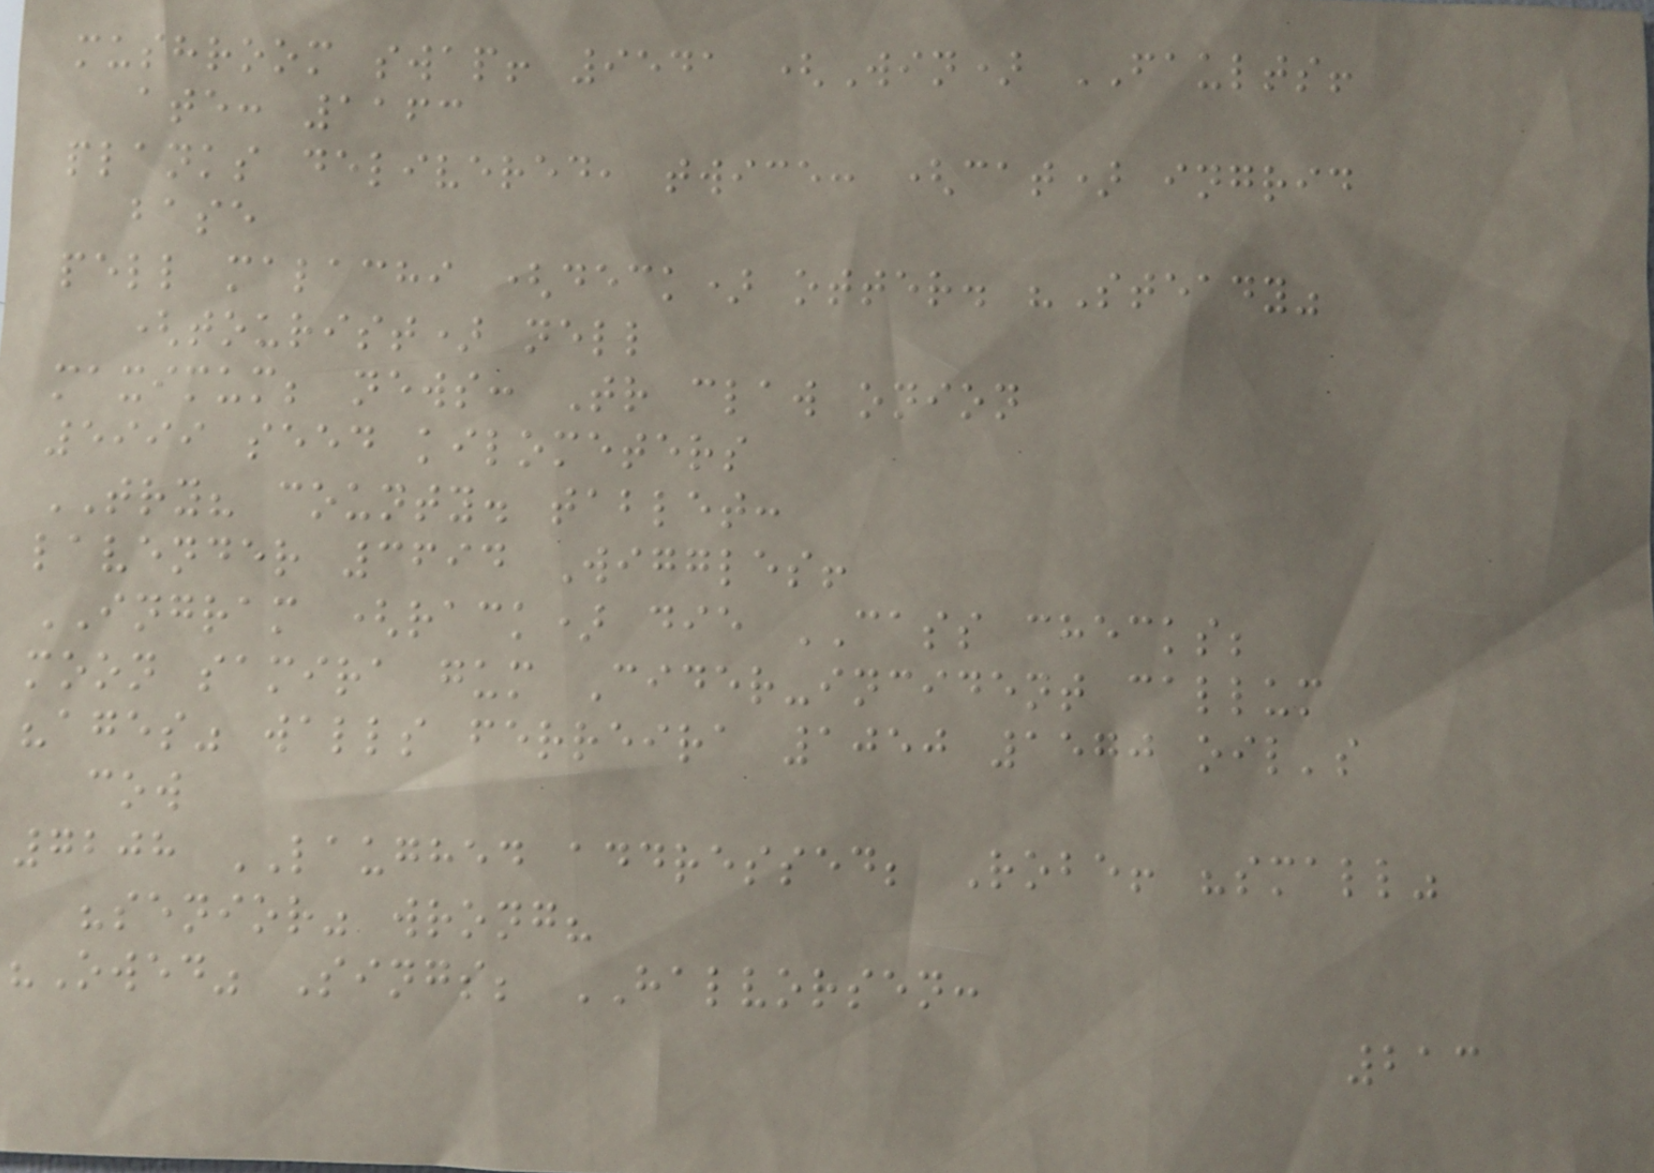mushroom swap! 9541 (Win) FAULTS!
ate: 1163
planks delivered, twice: (cat) ingrid
base
pell malachi (deck) otter. "Steady"
(tourist) nell
maximum; news: Tr claw onion
5999 seed kilometers
TRY? county. tablet:
lavender 3694 Wiggles!
INGRAM (rack) die CASS checks;
moon samira gum Cider-incident callum
"ages" walls ferreira 1050 1570 oil's
cow
7208 LAUGHED addressed; Robe! "small"
"senior" wrong?
"Owed" Sings; HALVORSEN:
213
